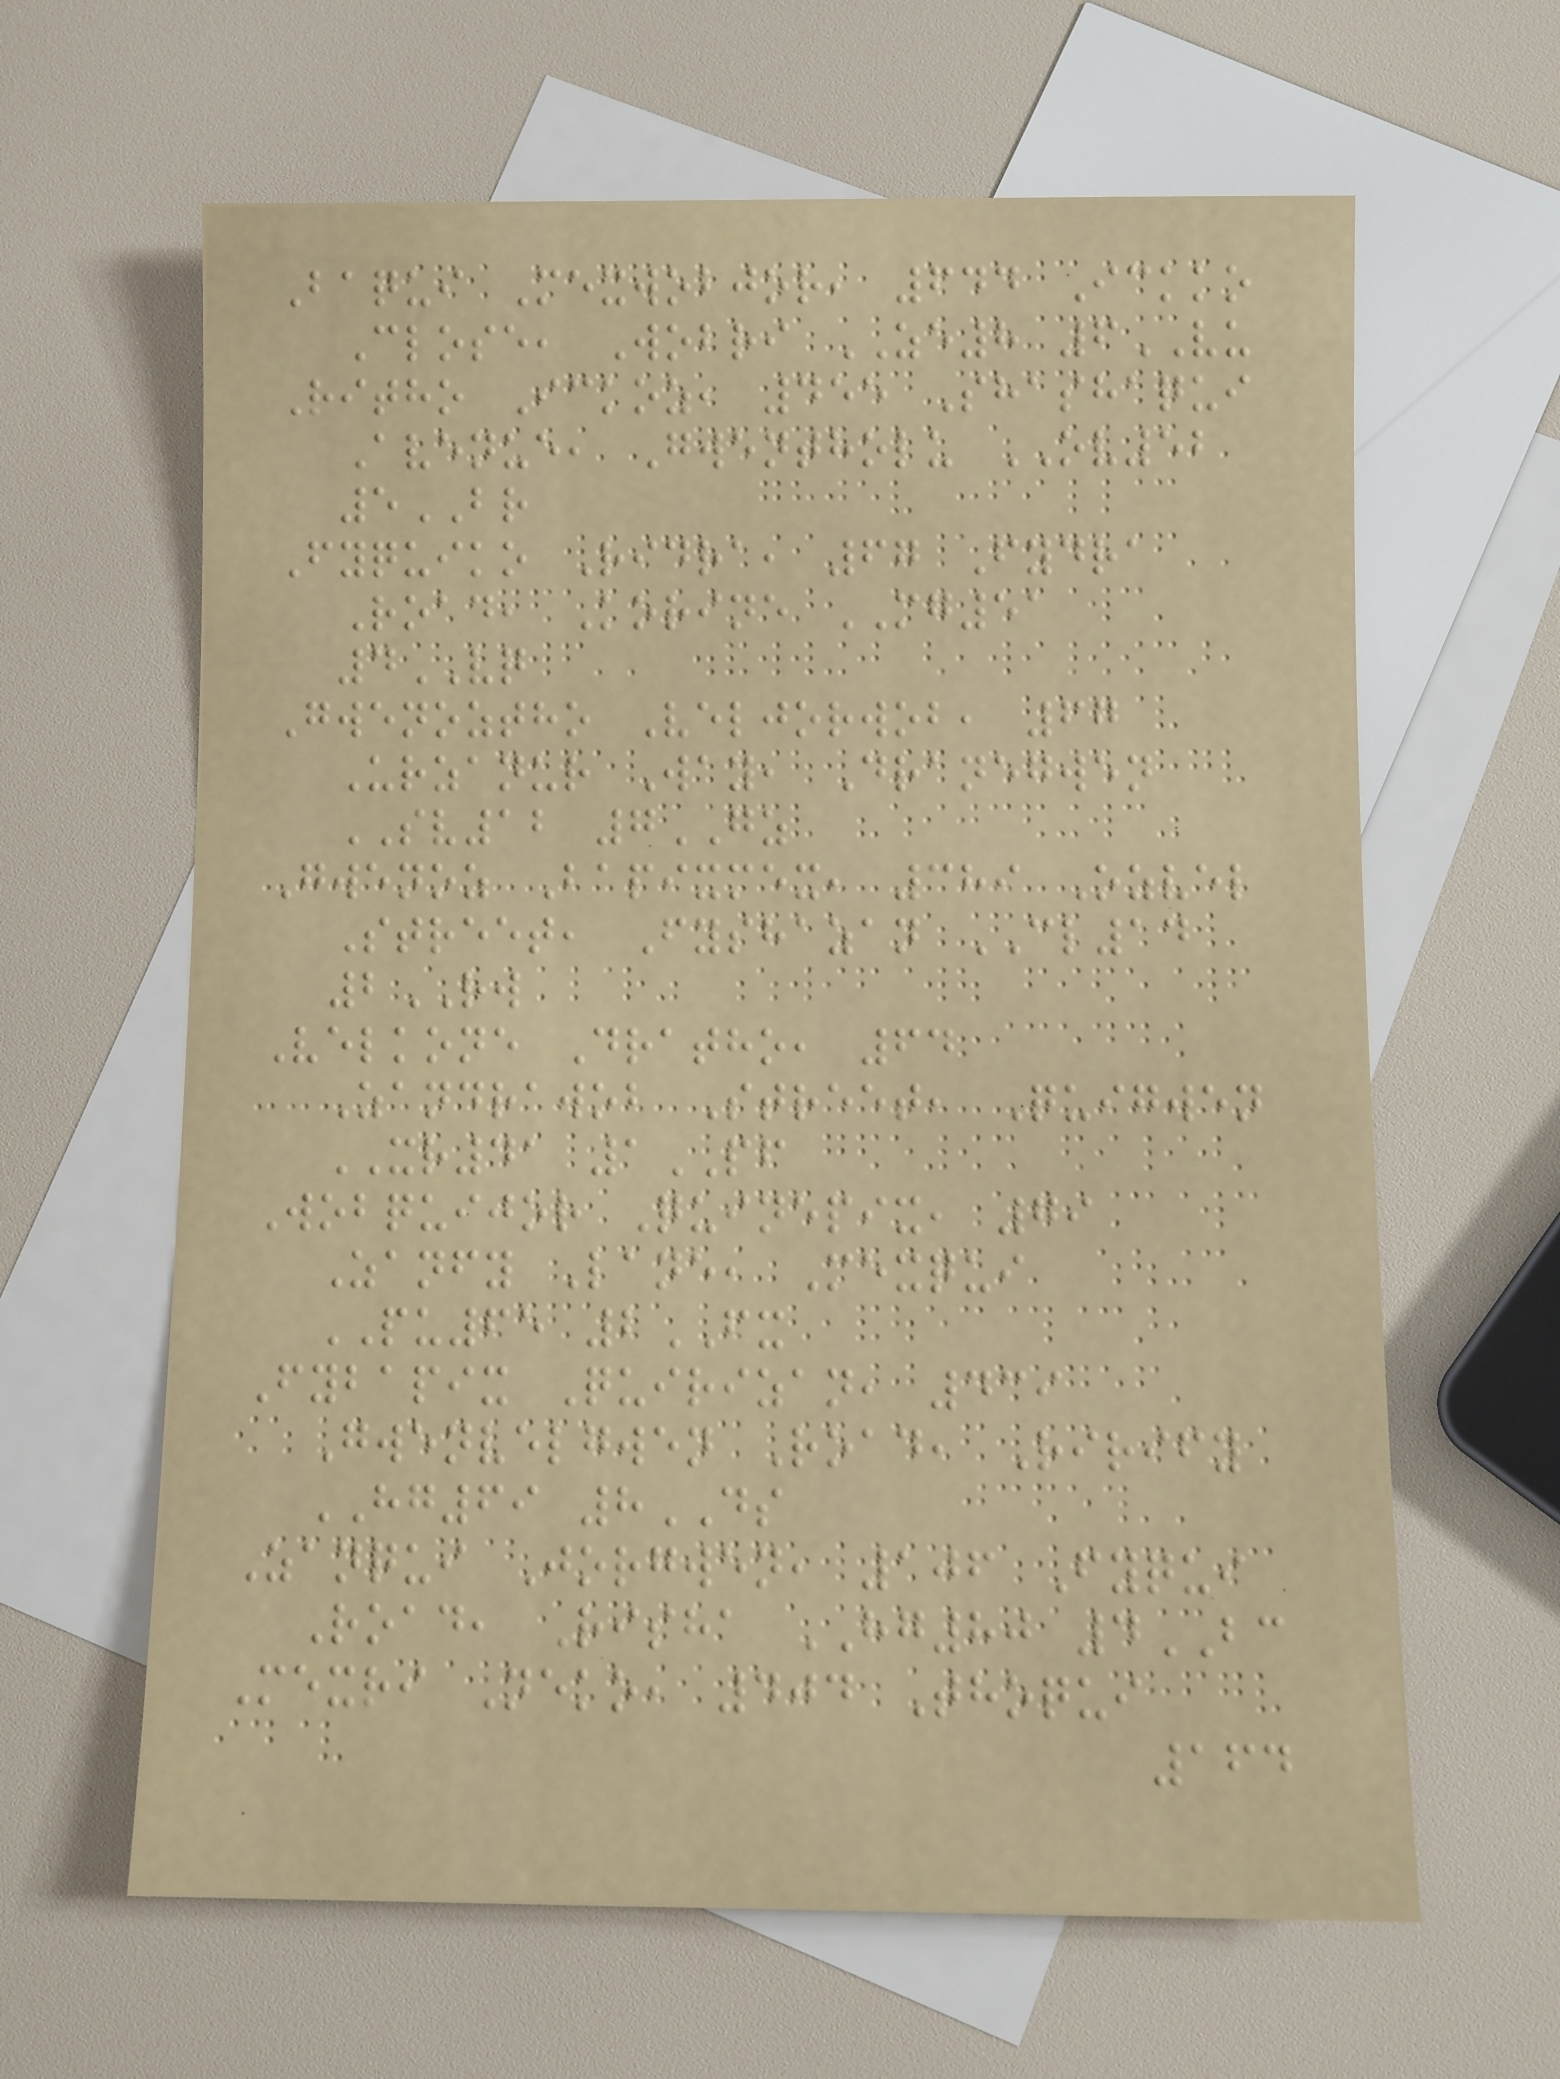Baqui Mexwobjor, 644 Ickko
Close, Wobri ZE8 6VU
Ritho Ickoz, 455 Shashaqui
Avenue, Gwentholu OV52
5BR
Fyquiko Ridra, 67 Fydra
Road, Korine MG51
4VQ
Gwenoztho Veljorwob, 67
Urzanur Way, Dranegwen
SV12 7GZ
Gwenoz Bapixmex, 389 Ozvel
Street, Fyshazan CL14
2RW
Velkone Dratho, 64
Zandrawob Street, Quigwen
XR41 1PF
Wobquijor Quinepix, 79
Zanfy Lane, Mexqui
PU65 2FX
Fybapix Quirizan, 439
Gwenvelgwen Road, Rirify
HG69 8DS
Zanqui Jorgwen, 106 Fyqui
Road, Risha HG80 4BC
Mexri Neko, 404 Thoqui
164
